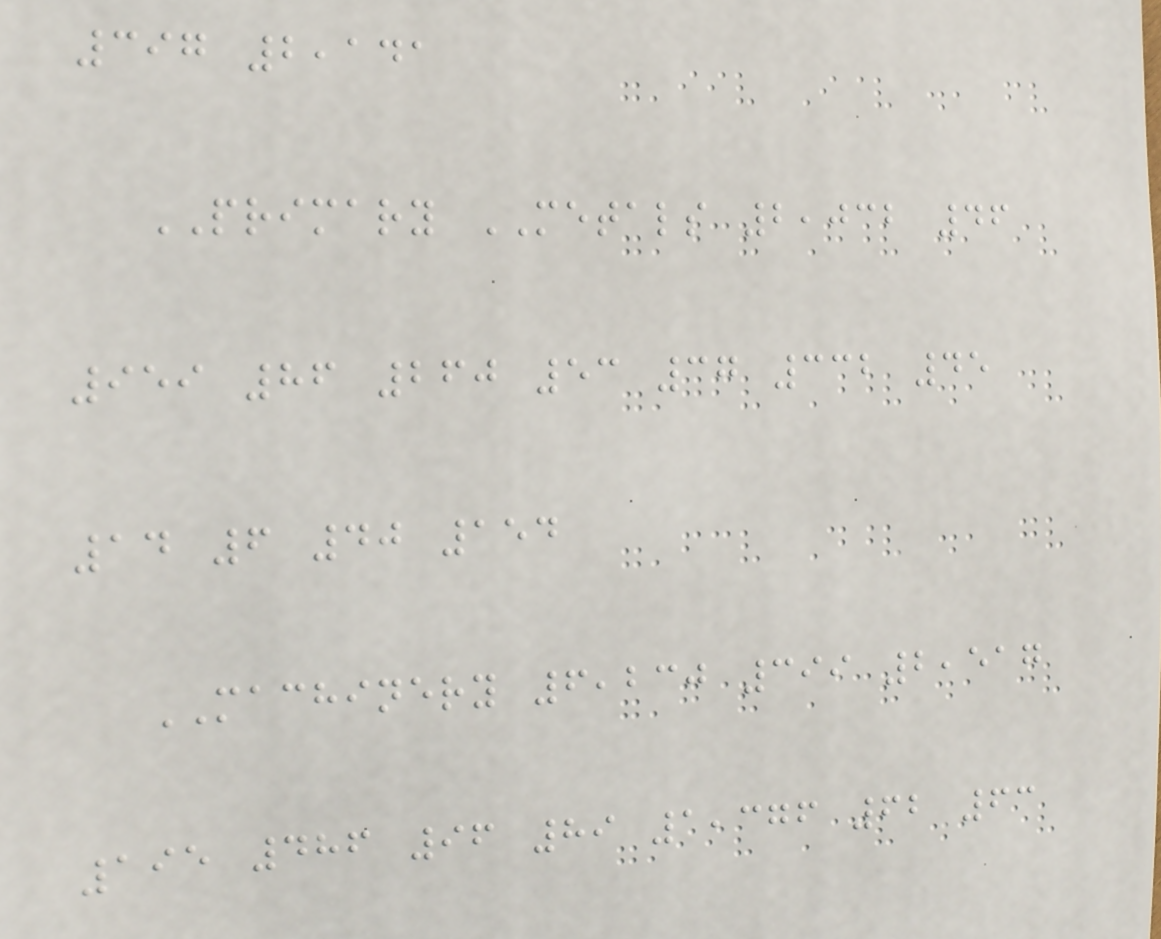397 2,141
PRIMARY METALS 2,032 46
959 86 260 53 37 332 45
14 6 40 154
MACHINERY 6,230 399 2,517
195 486 96 89 1,376 62 63
